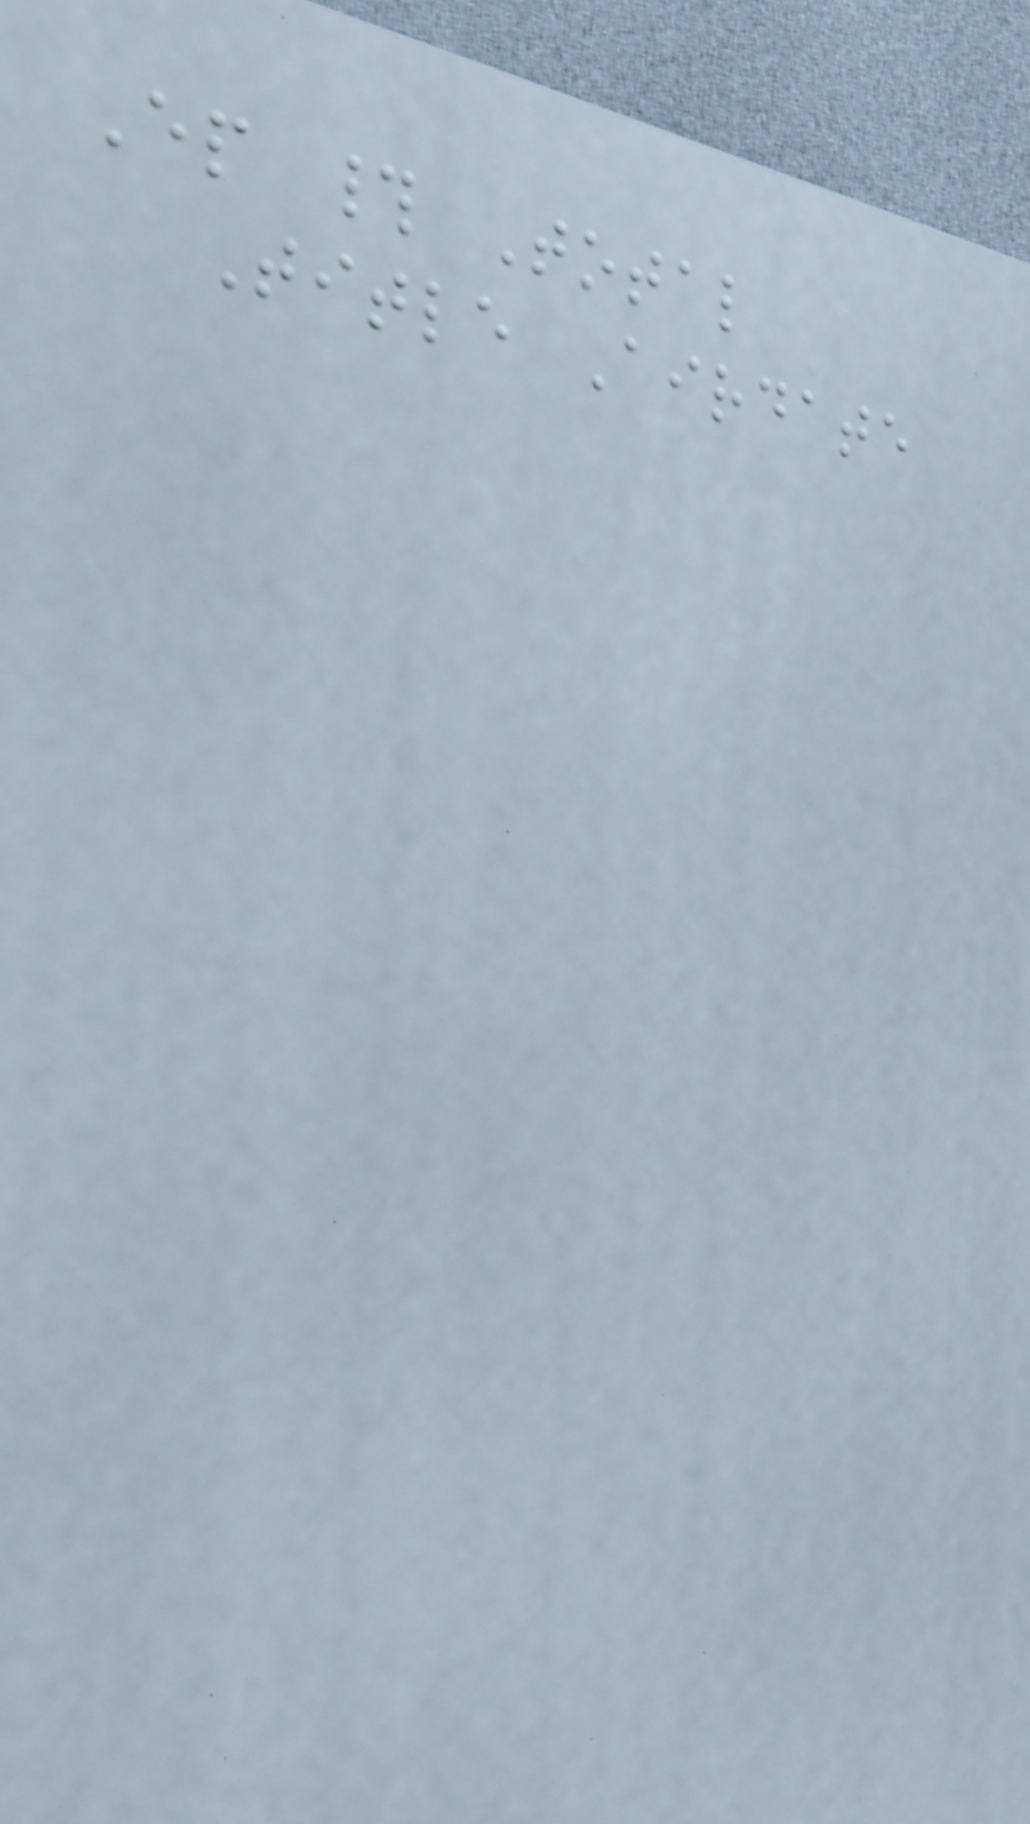Ep # Total
Title Airdate
